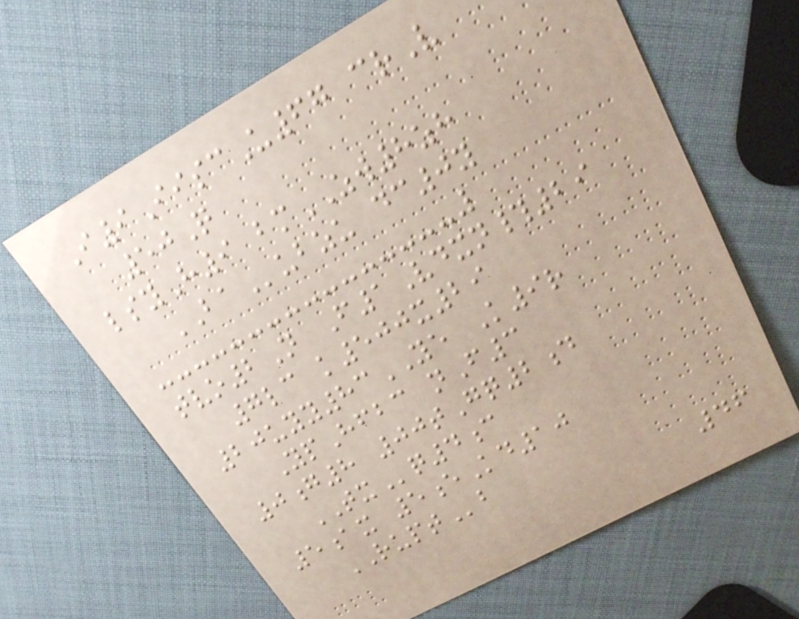I9IiscU67 crV
50Q
lsyH9 bmZW8zh
BAubzu dc0y
tvo2N F1Vdxn#29
7lc k500x29
20uyy83YE K9r
YpHfbc nF3
0g8 00tGq2d
TXq4c
5ax 5eKd10
RUPTb
46
